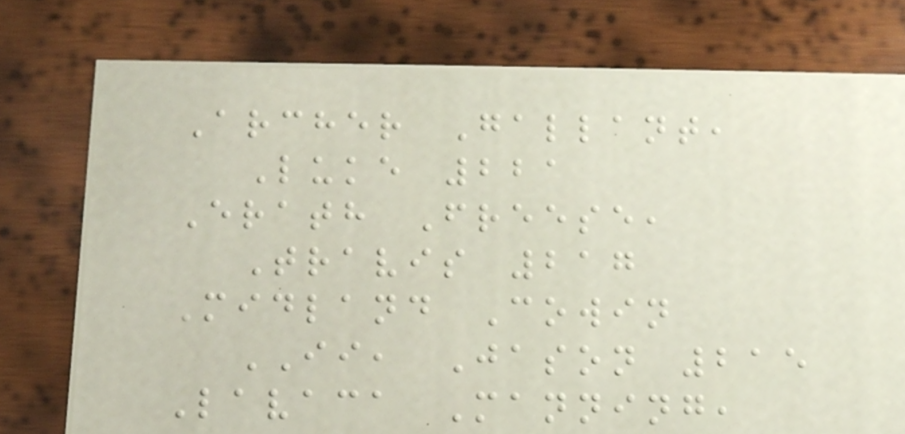Archer Gallant,
Luke 221
Erath Freese,
Travis 217
Midland Cowin
II, Jason 215
Lavaca Manning,
